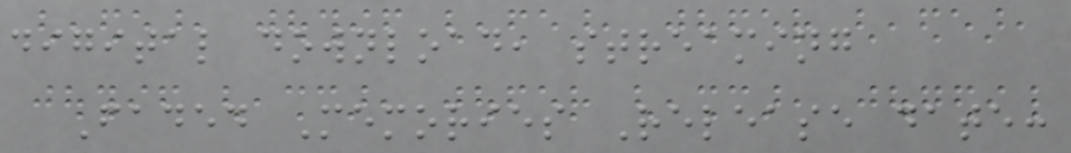digital download, streaming
Faded Memories Release date:
